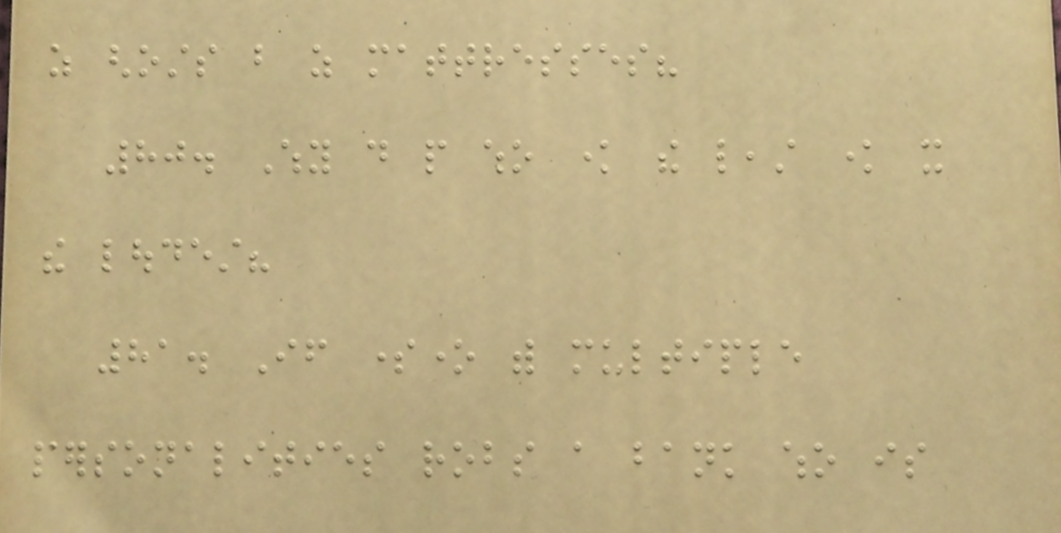as ghosts but as mattresses?
80. Why do people who know the least know it
the loudest?
81. If someone with multiple
personalities robs a bank who is
